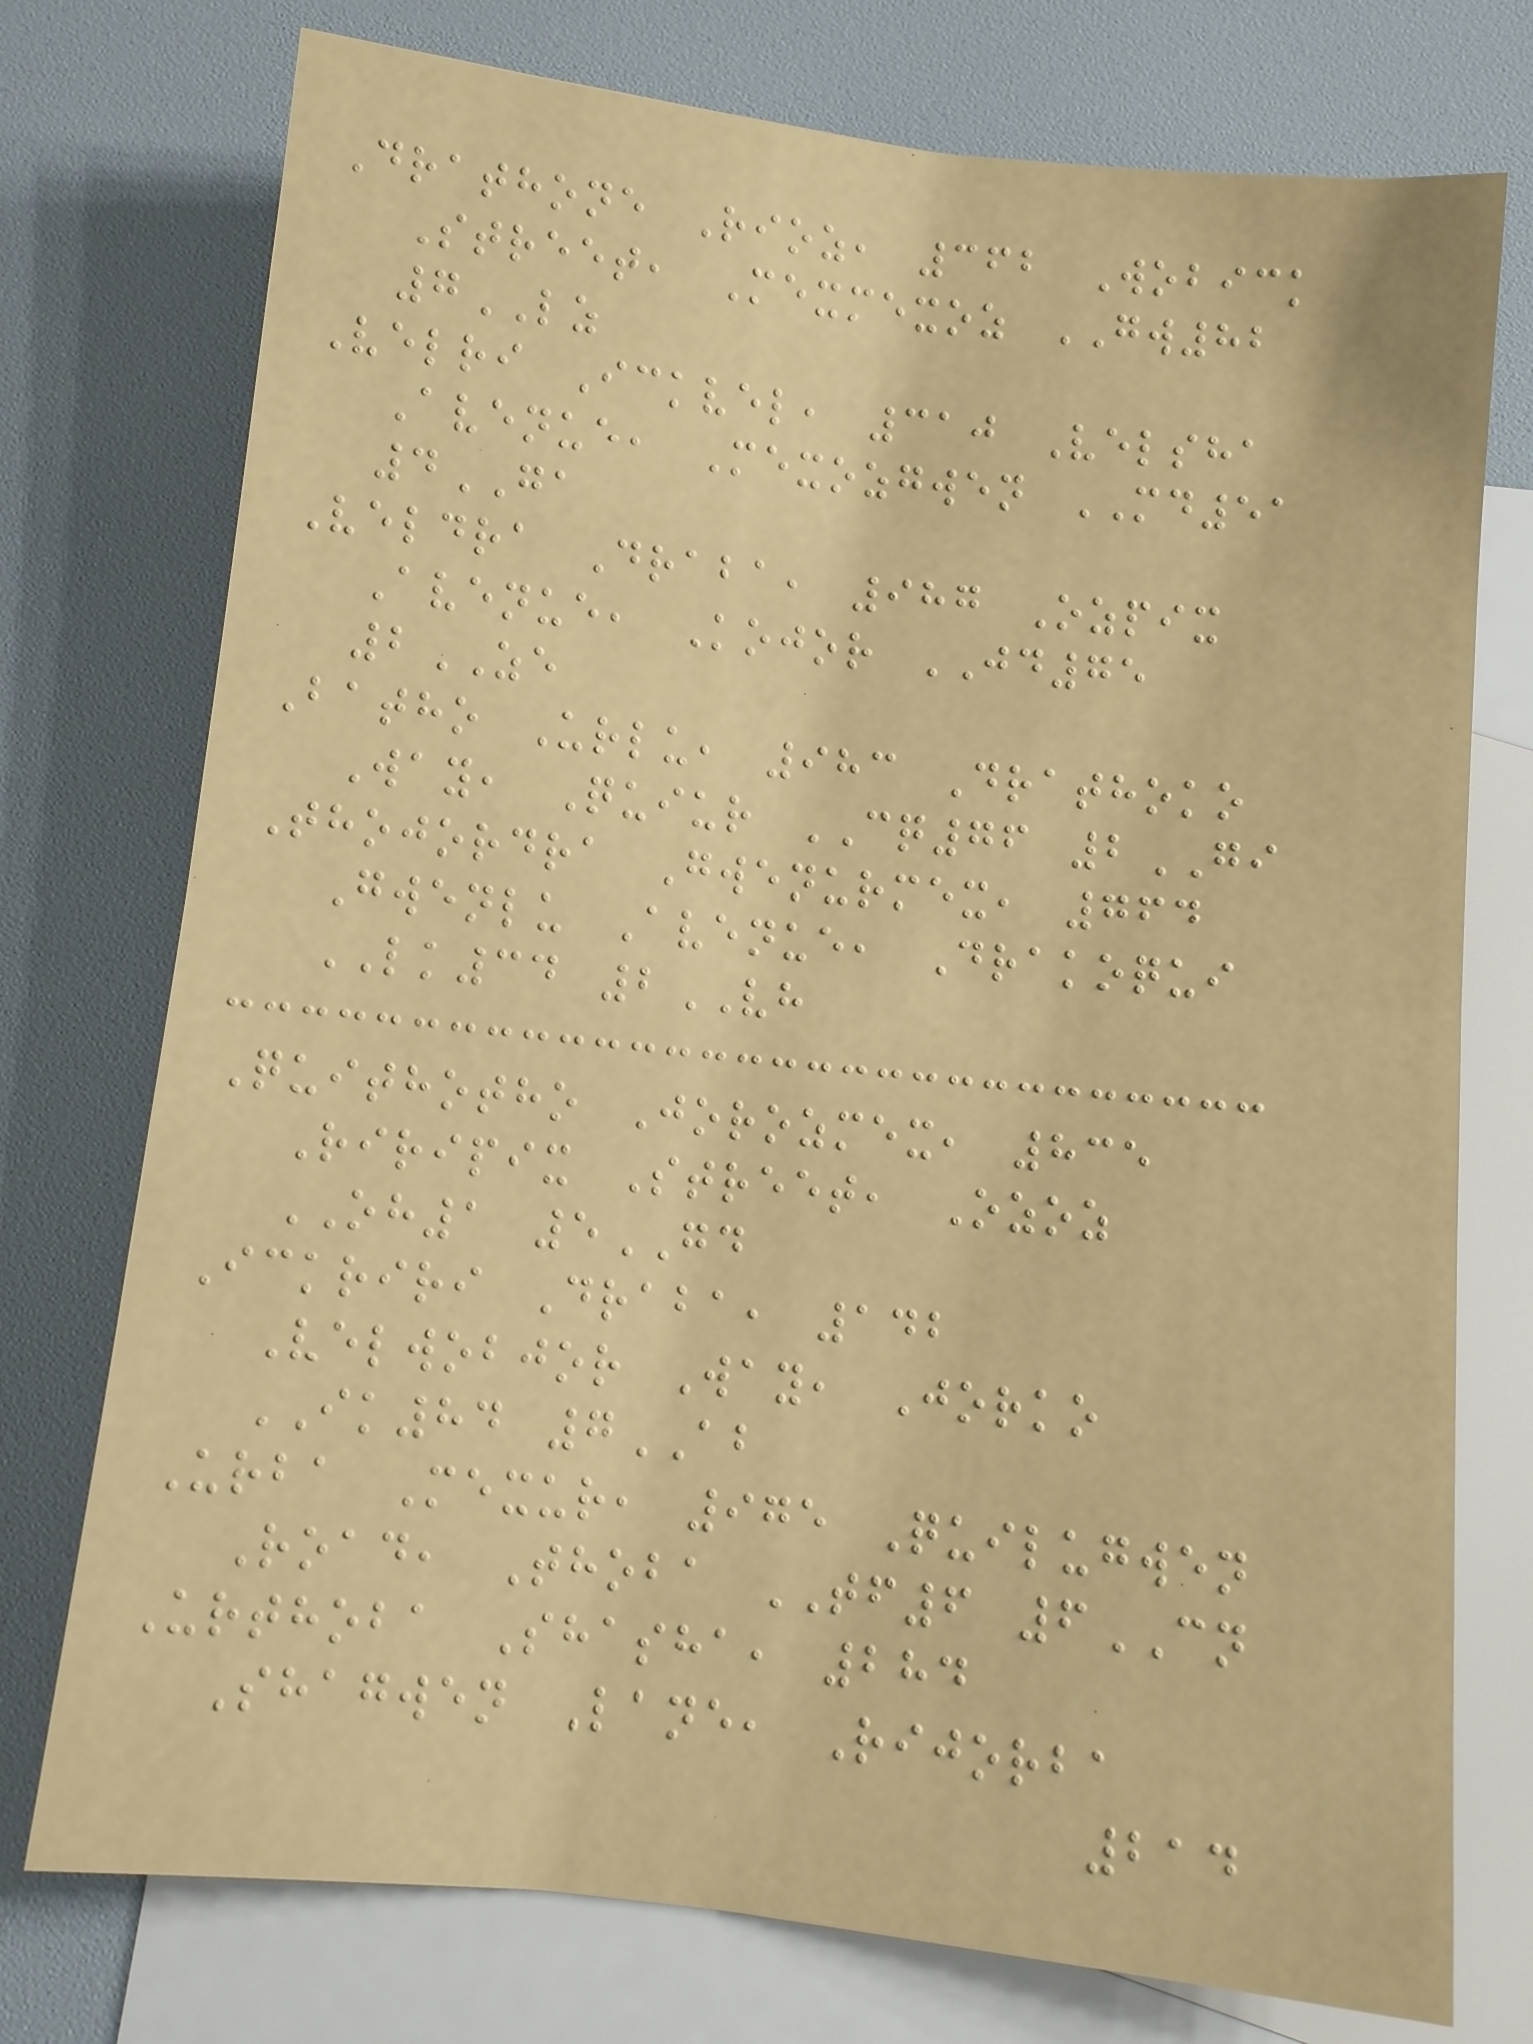Drathone Rioz, 362 Wobick
Street, Mexmexoz GW82
7LZ
Velri Ickvel, 310 Velsha
Avenue, Mexozgwen MD51
4GA
Veldra Draba, 987 Ozpix
Avenue, Kojor JD75
2ZE
Batho Urlu, 983 Drathoko
Way, Quiur CQ76 2GI
Thojordra Gwenurmex, 764
Gwenlu Avenue, Drakoqui
LK34 2VH
Quithotho Jorozmex, 835
Riripix Street, Ozoz
OH1 5GD
Ickriri Draba, 142
Velwobjor Way, Jorko
IK84 7AB
Urba Mexur, 975 Quilugwen
Road, Thoba TF6 6CN
Urthoba Shasha, 284
Shagwen Lane, Rijorba
214
